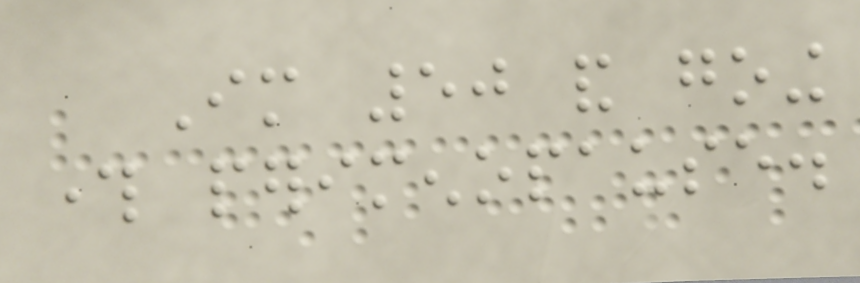Im 50 and going
through perimenopause.
